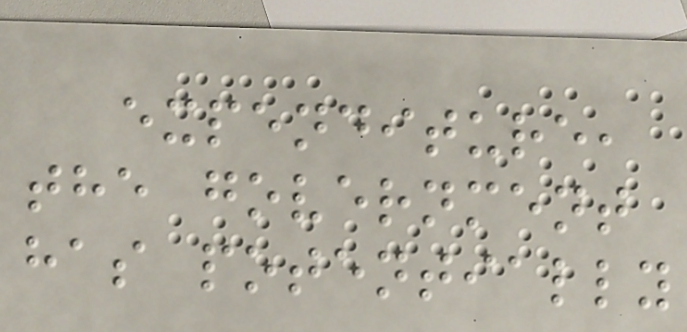expenditure,
the government
has potentially
